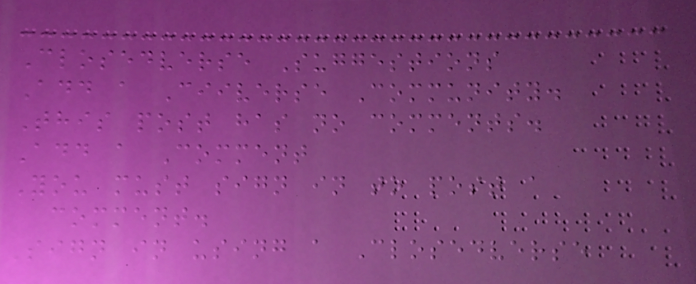Closedverse Suggestions
Add a Ciiverse Community.
This post has no comments.
Add a Comment
You must sign in to post a
comment.
Sign in using a Closedverse
